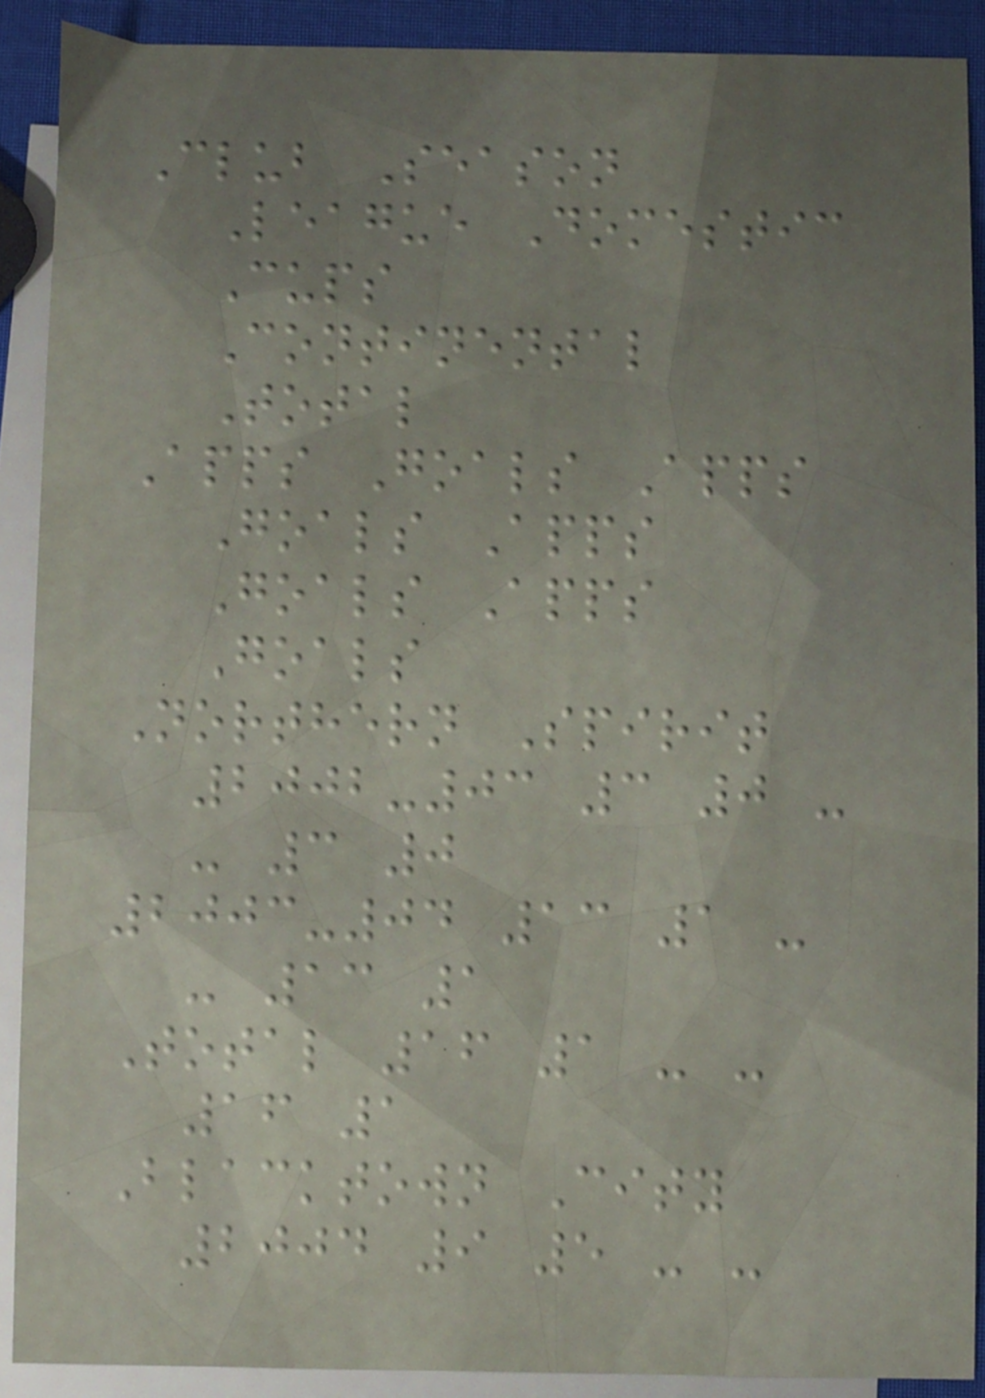Club Season
League Domestic
Cups
Continental
Total
Apps Goals Apps
Goals Apps
Goals Apps
Goals
Northern Spirit
2002-03 3 0 -
- 3 0
2003-04 13 1 -
- 13 1
Total 16 1 - -
16 1
Blacktown City
2004 9 5 - -
